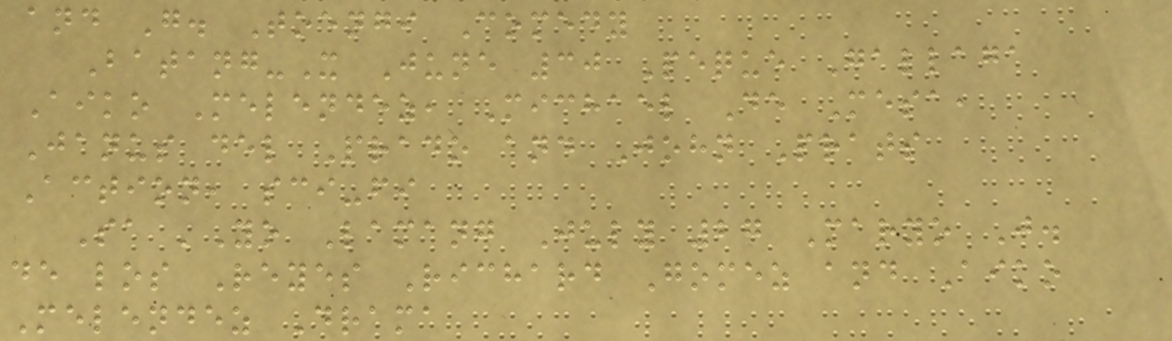and G. Toengi Comedy
Batang-X June 30 Peque Gallaga
Aiko Melendez, Michael De Mesa,
Janus del Prado and John Prats
Action, sci-fi
Sa 'Yo Lamang July 27 Maryo J.
de los Reyes Richard Gomez and Aiko
Melendez Drama
